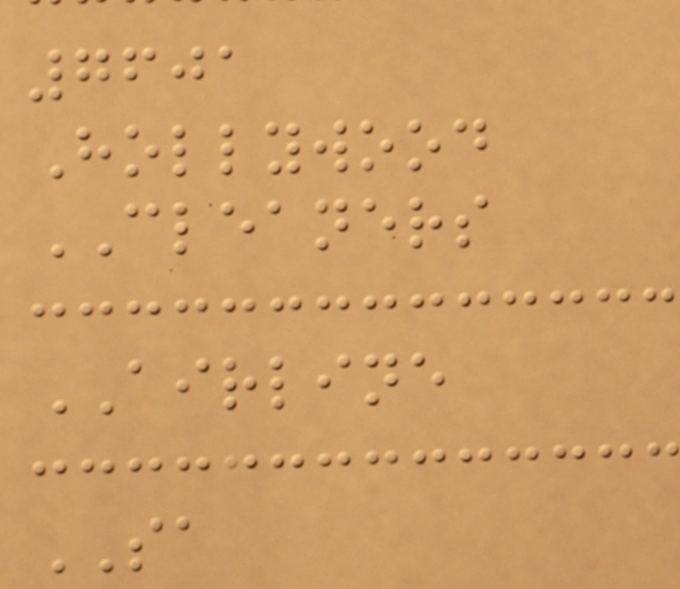7601
Hollywood
CLEANERS
AIRLINE
SA
